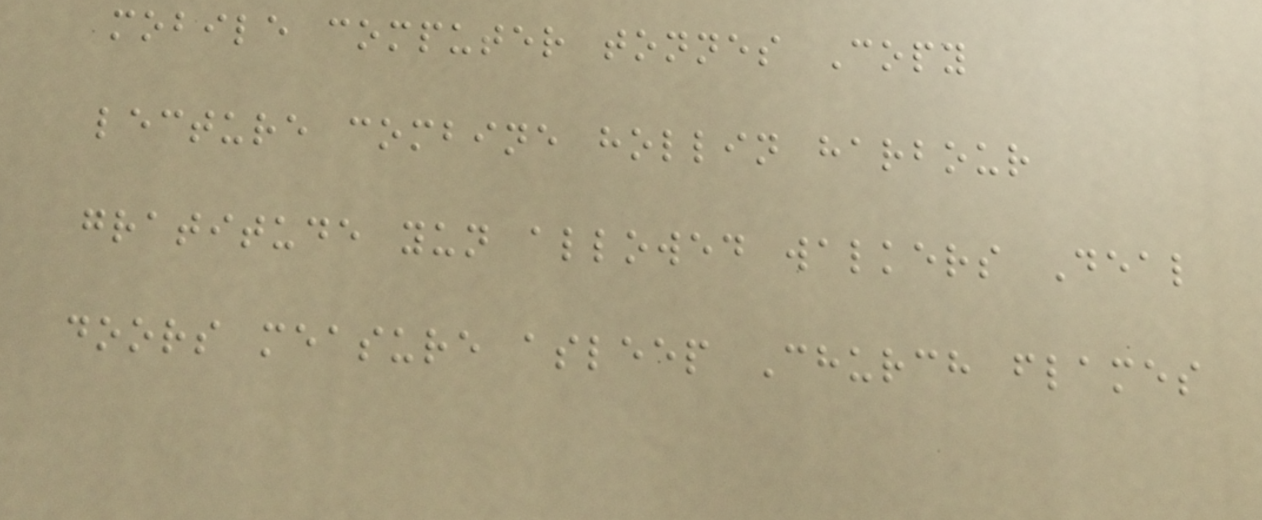mobile computer tonnes Copy
lecture combine hollin harbour
gratitude yun allowed walkers Deal
doors measure asleep Church flames
